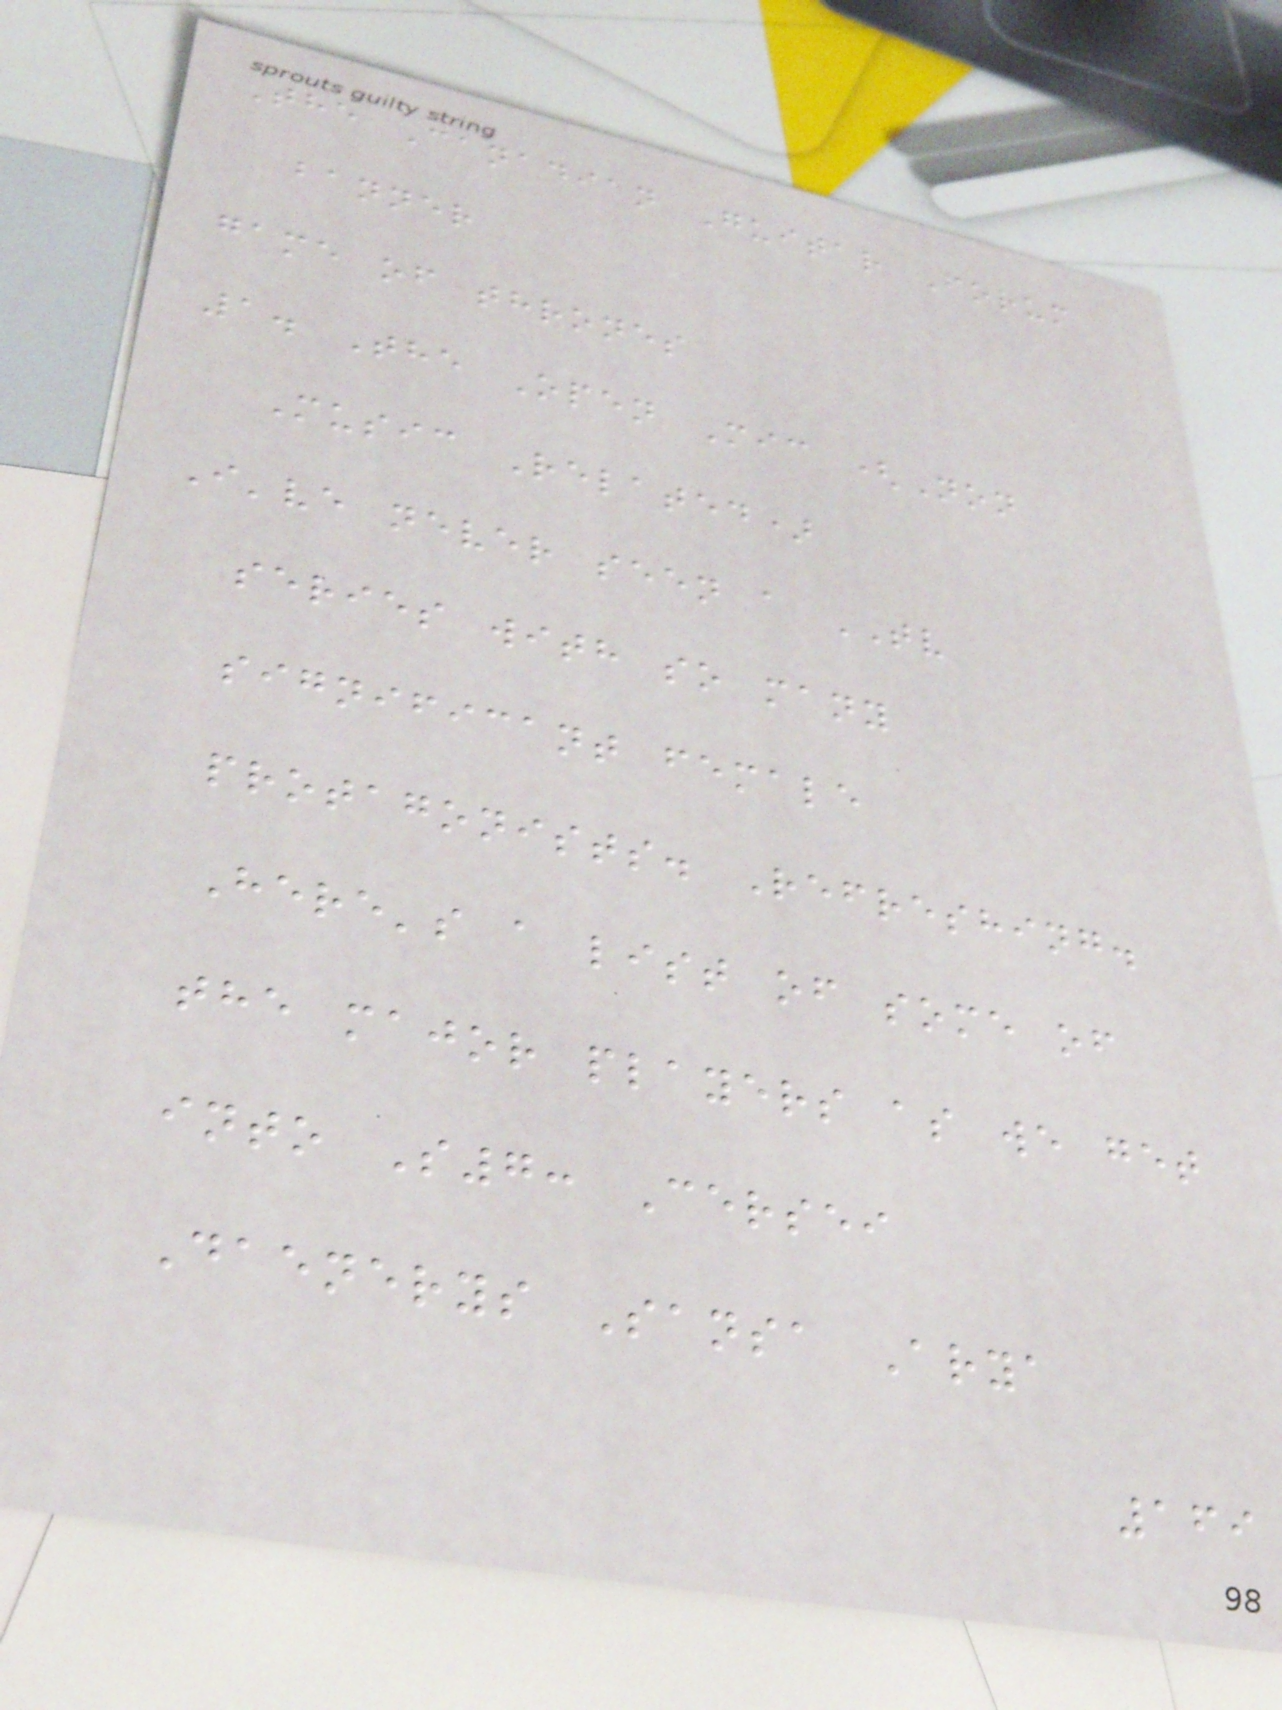The Canadian Guitar Forum
banner
game of thrones
1. The Open Mic (Non
Music Related)
I've never seen a TV
series with so many
significant female
protagonists. Refreshing.
Here's a list of some of
the major players as we get
into S7: Cersei
Daenerys Sansa Arya
169
